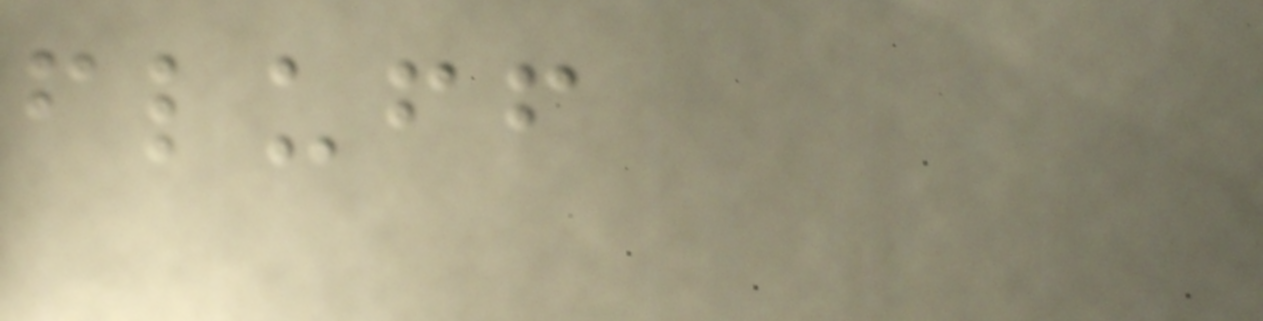fluff
